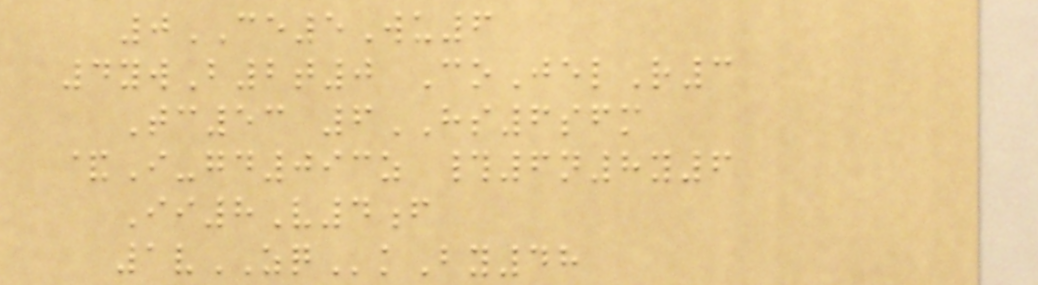0CE5Wu6
4ywB2t0 CoJelR3
Tc53 6HS6sfm
&I-gd093z #6n8y6
Ii8V4f
1vZQkBy48
